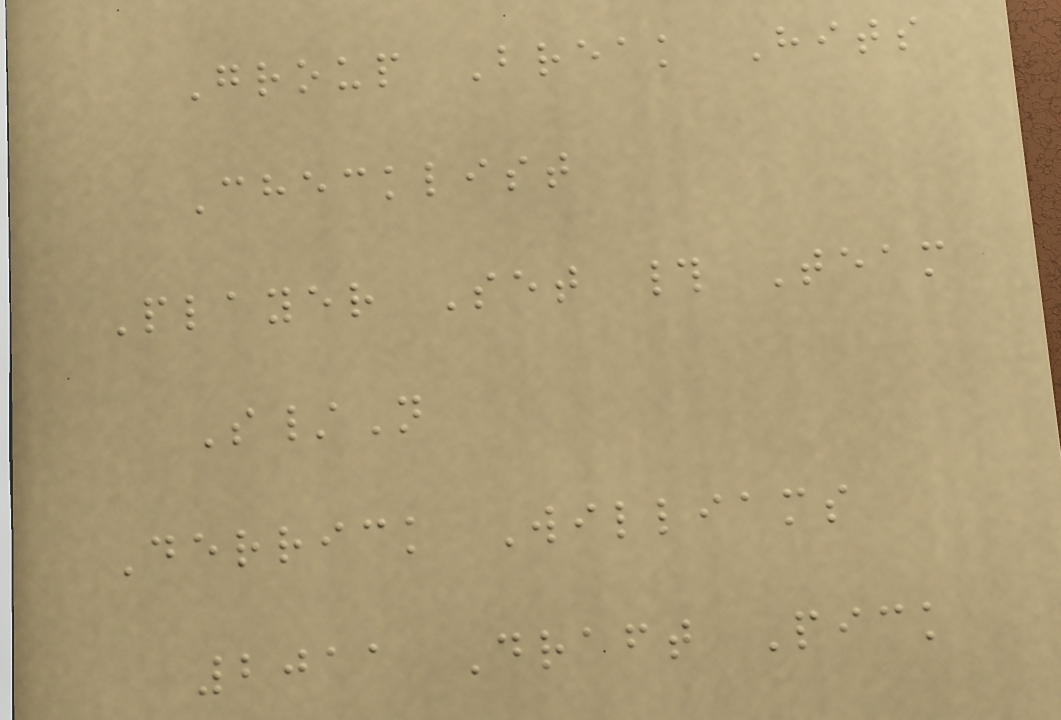Group Break Hits
Checklist
Player Set # Team
S/N
Derrick Williams
2011 Draft Pick
